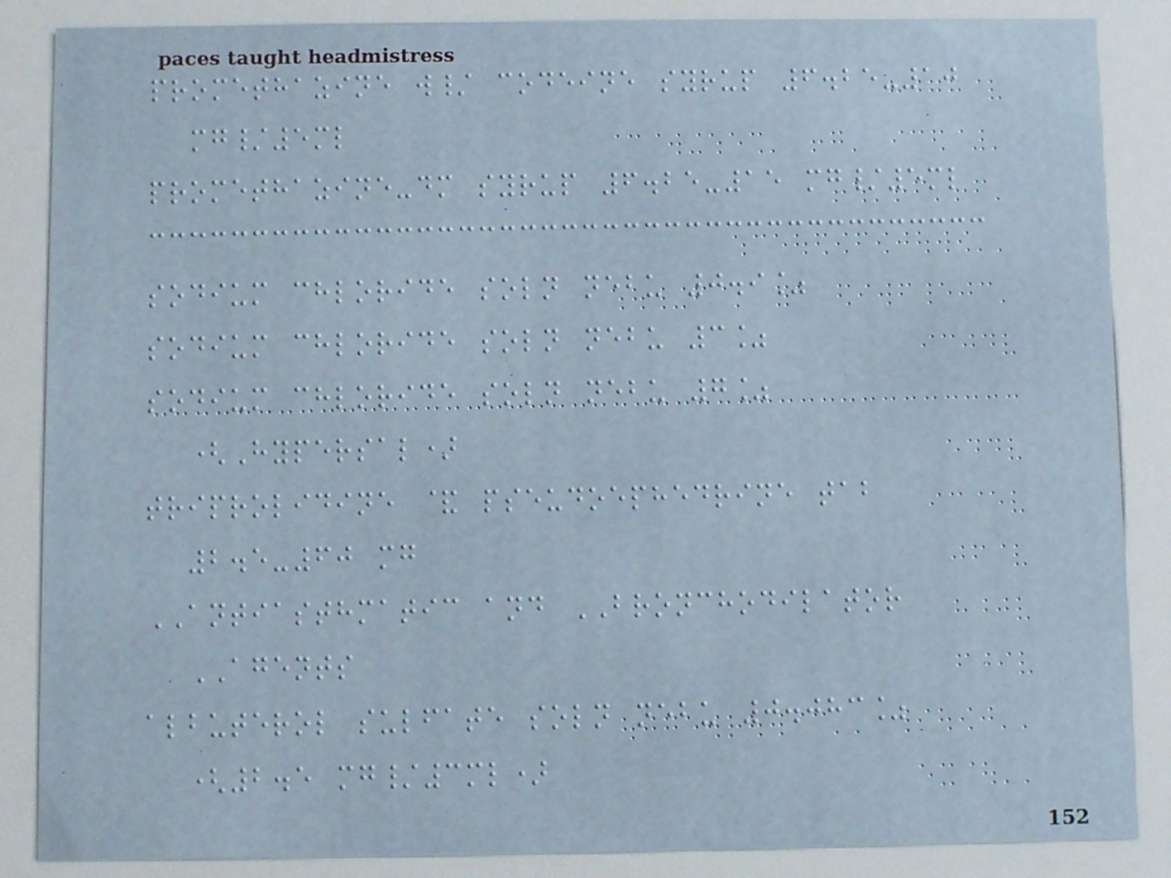promethazine w/ codeine syrup 6.25-10
mg/5ml
promethazine-dm syrup 6.25-15 mg/5ml
sodium chloride soln nebu 0.9%
sodium chloride soln nebu 3%
sodium chloride soln nebu 7%
(Hypersal)
triprolidine & pseudoephedrine tab
2.5-60 mg
ANTIASTHMATIC and BRONCHODILATOR
AGENTS
albuterol sulfate soln nebu 0.083%
(2.5 mg/3ml)
